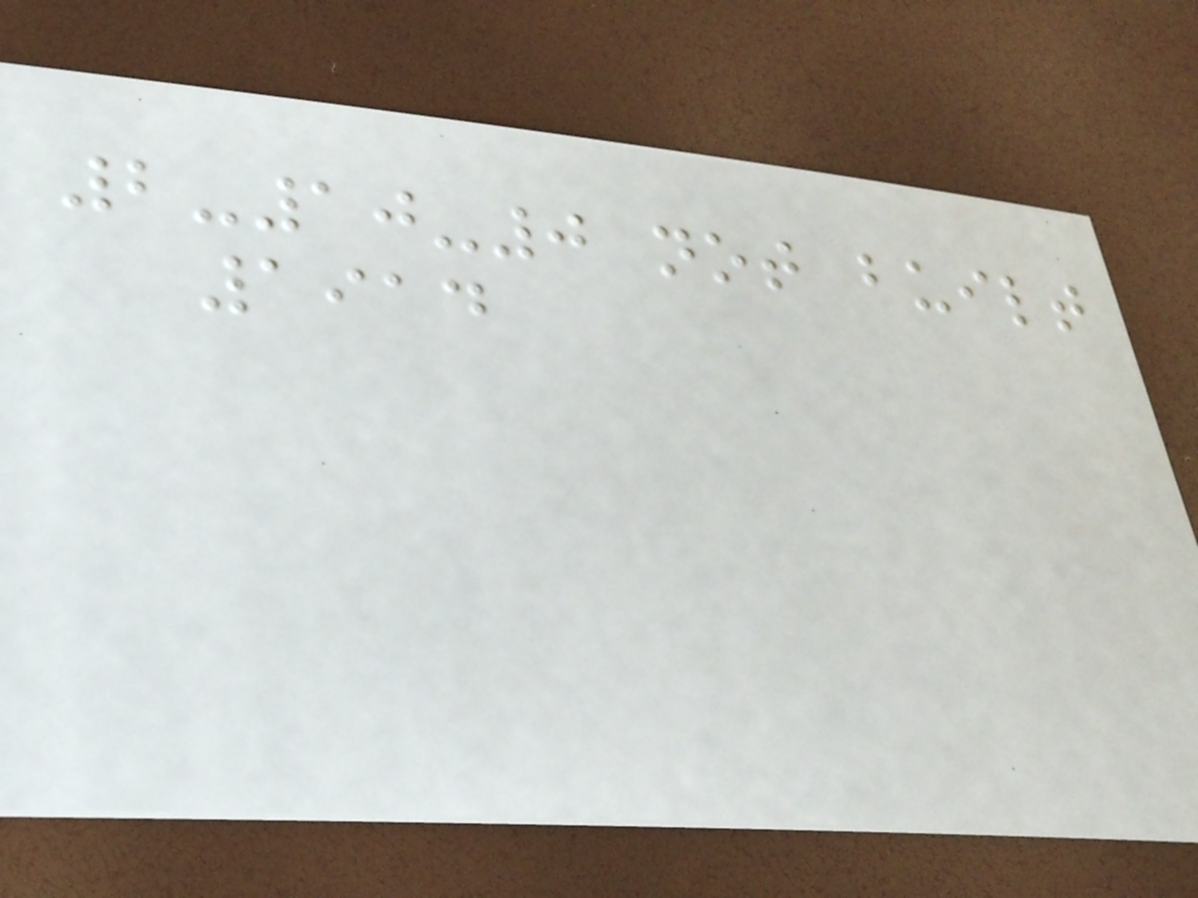2-10-0 not built
1914
